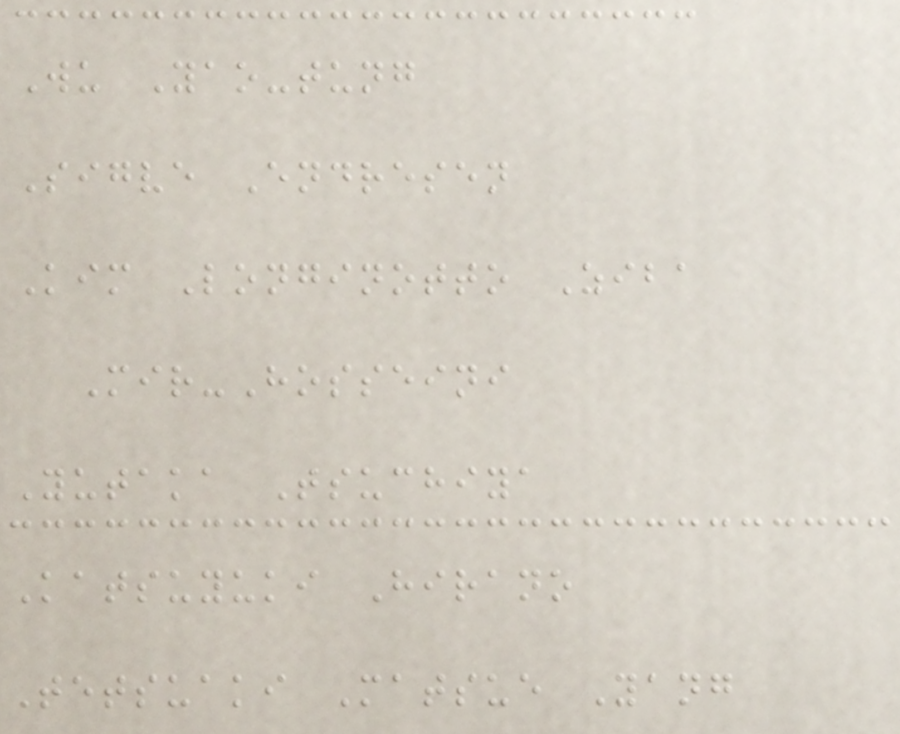Wu Yao-tung
Sigve Endresen
Kim Longinotto Ziba
Mir-Hosseini
Yutaka Tsuchiya
Katsuyuki Hirano
Tetsuaki Matsue Yang
